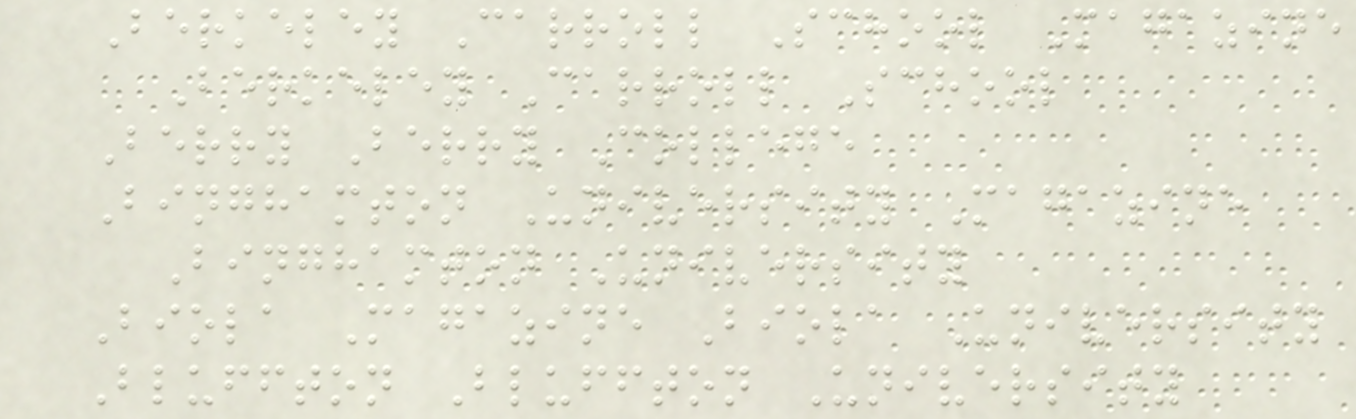Berkeley Carroll School Magazine
Berkeley Carroll School
Berry Berry College
Binghamton University Magazine
Binghamton University
Biola Magazine Biola University
Bluffton Bluffton University
